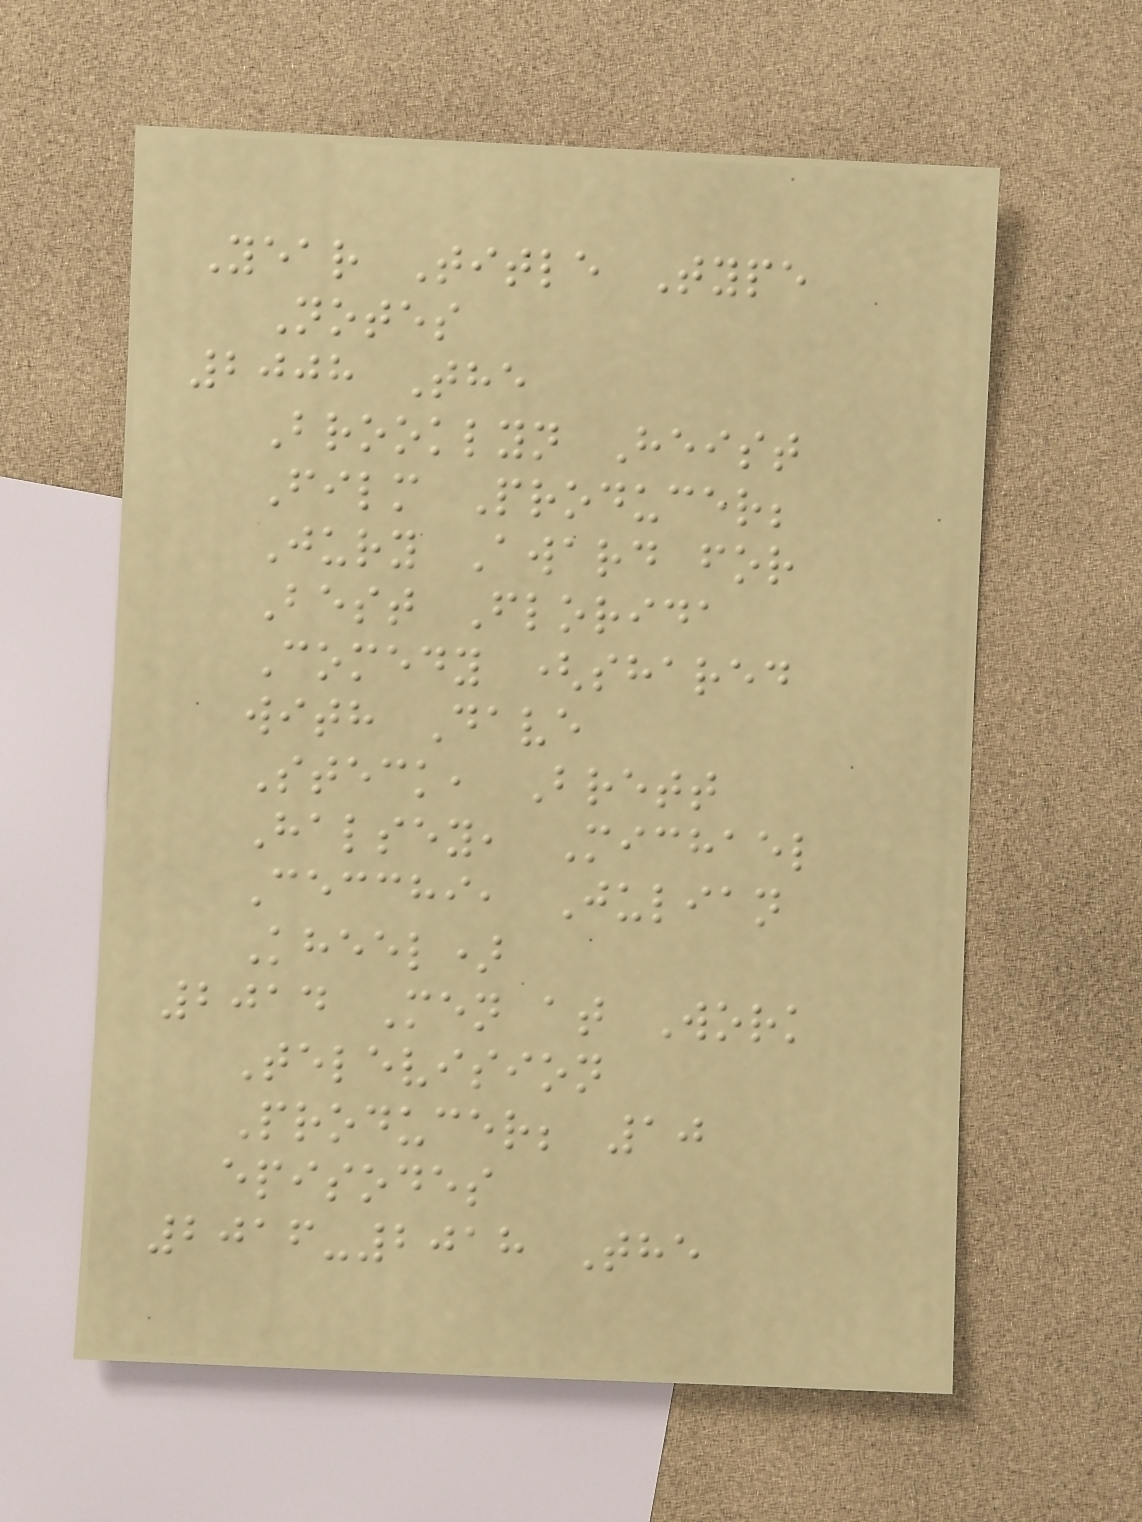Year Title Type
Notes
2008 The
Brooklyn Heist
Film Producer;
Jury Award for
Best Florida
Comedy (shared
with Dave
Steck, Brett
Halsey, Michael
Cecchi, Julian
Kheel)
2014 Men at Work
Television
Producer; 10
episodes
2016-2018 The
